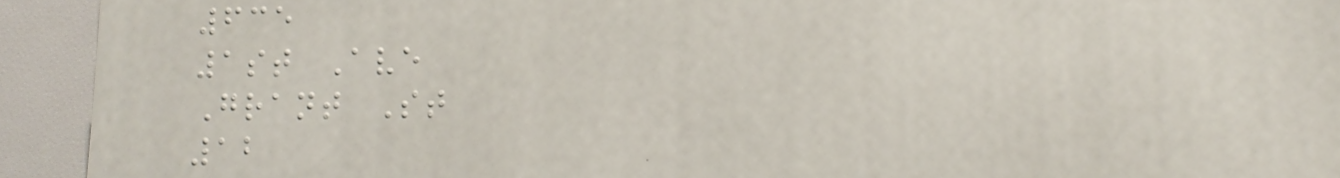635
1st Ave
Grant St
12
